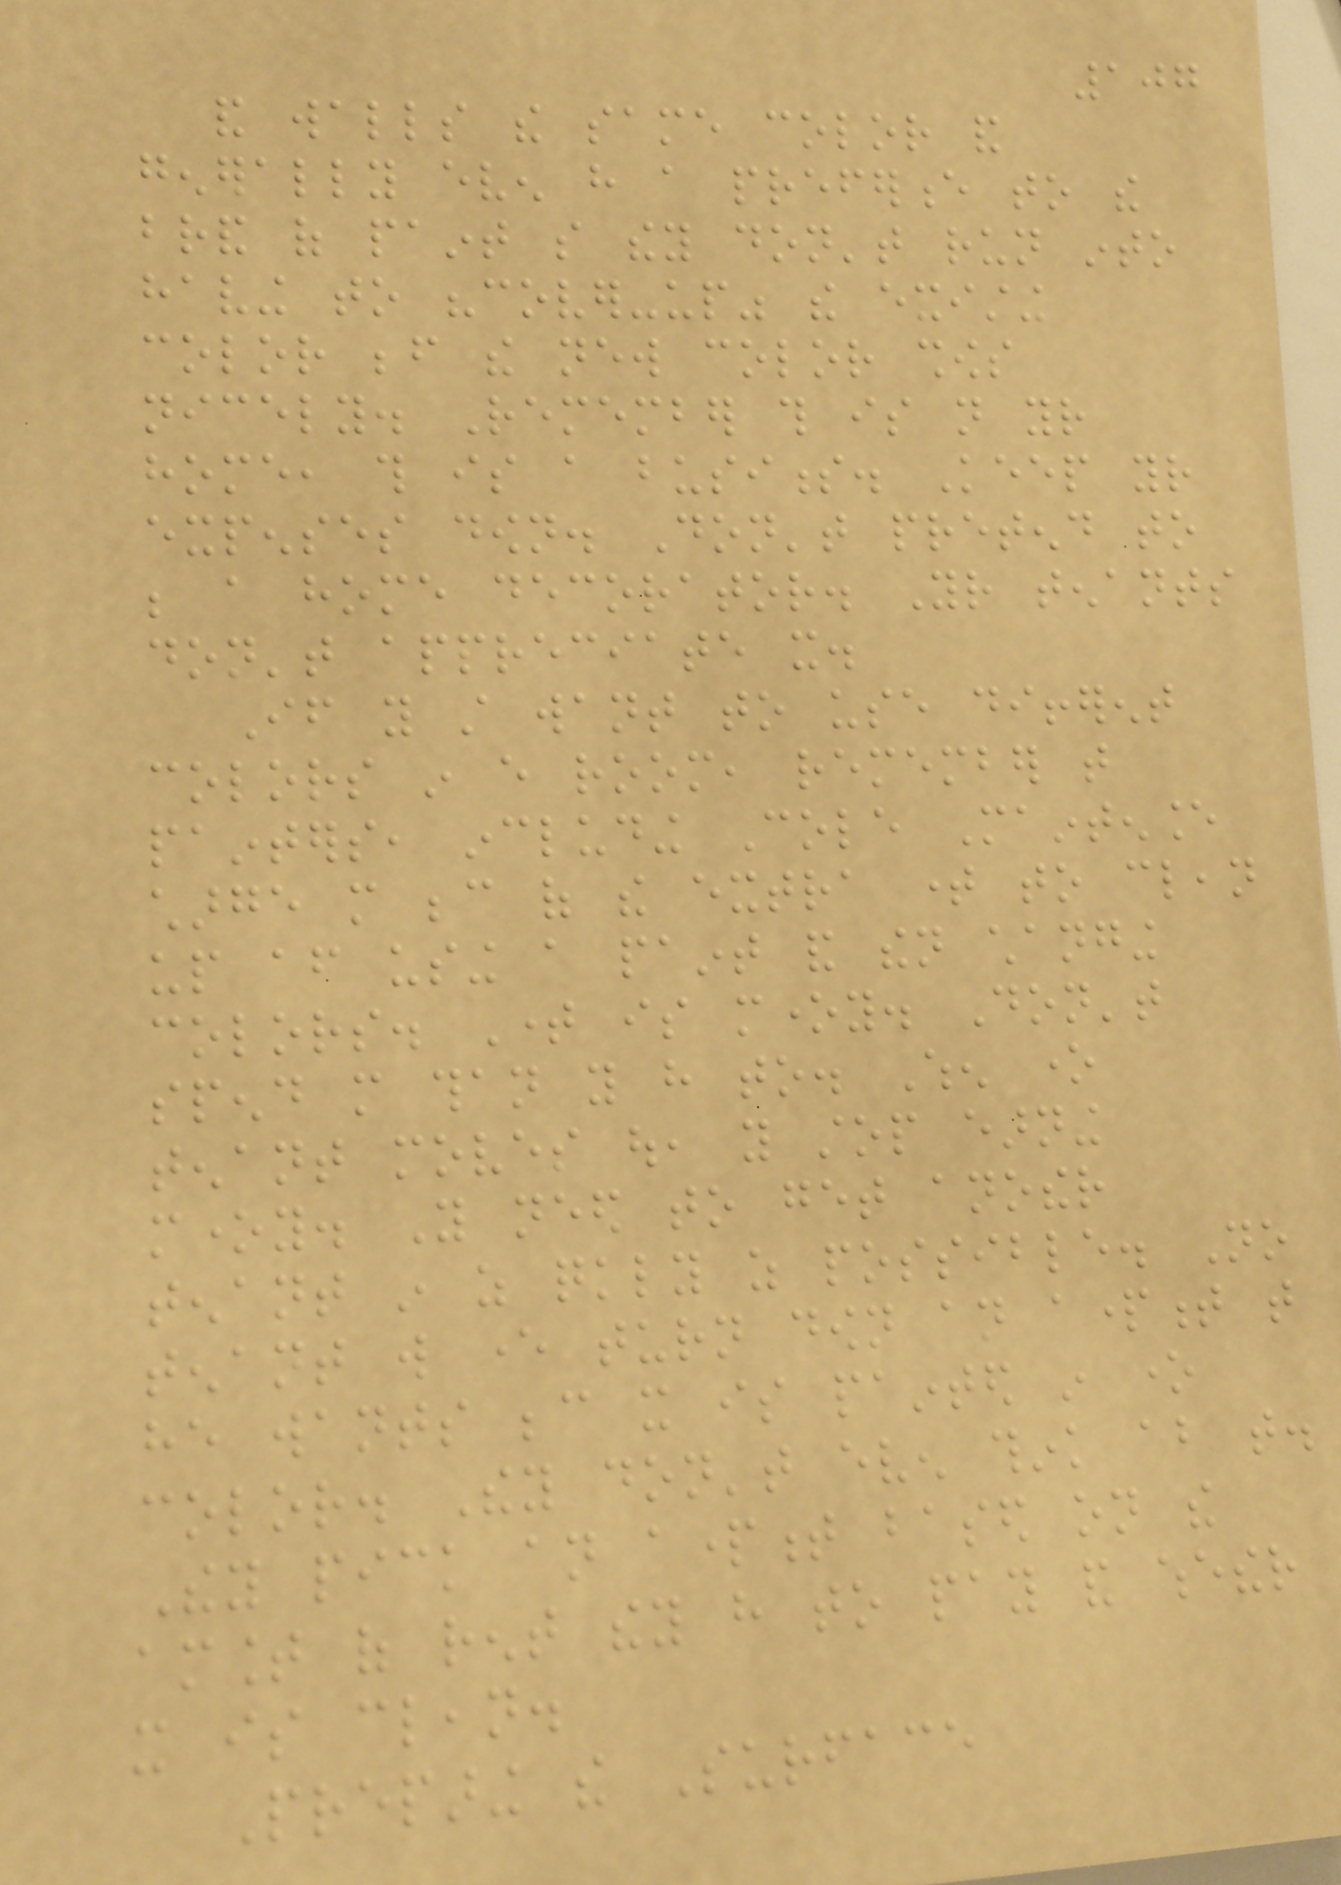107
and walls the same color and
generally even have a preference to the
brand of paint so they don't run into
having to "cover-up" the existing
color before the new color shows
nicely. Remember this is not your
home, this is a business. Keep your
expenses down. Don't pretend to
be a home decorator. Your tenants
don't appreciate it.
If you still want to use different
colors in every room, remember that
painters, including Cole Maintenance
charge more because of the extra time to clean
up after using a paint and then changing
colors. Time is money. Don't
spend more than you have to. When one
tenant moves out, you stop earning
money. You need to get another
tenant in as quickly as possible. No
tenant will ever turn down an apartment that
he wants because it is painted in one
color. They don't even think about that.
They pick an apartment based on the
amount of rent they have to pay and whether
it is clean.
Preparing the Surface
